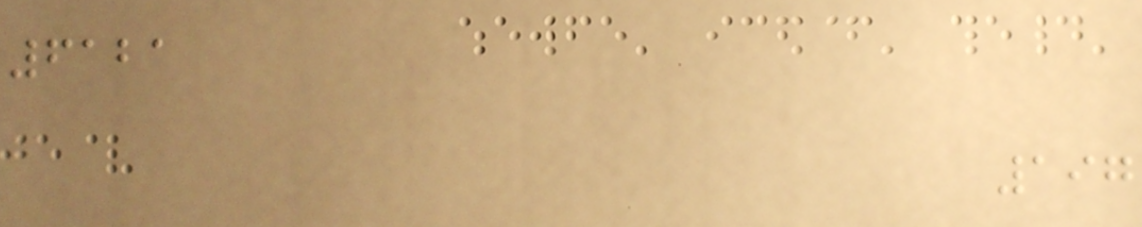6121
197
